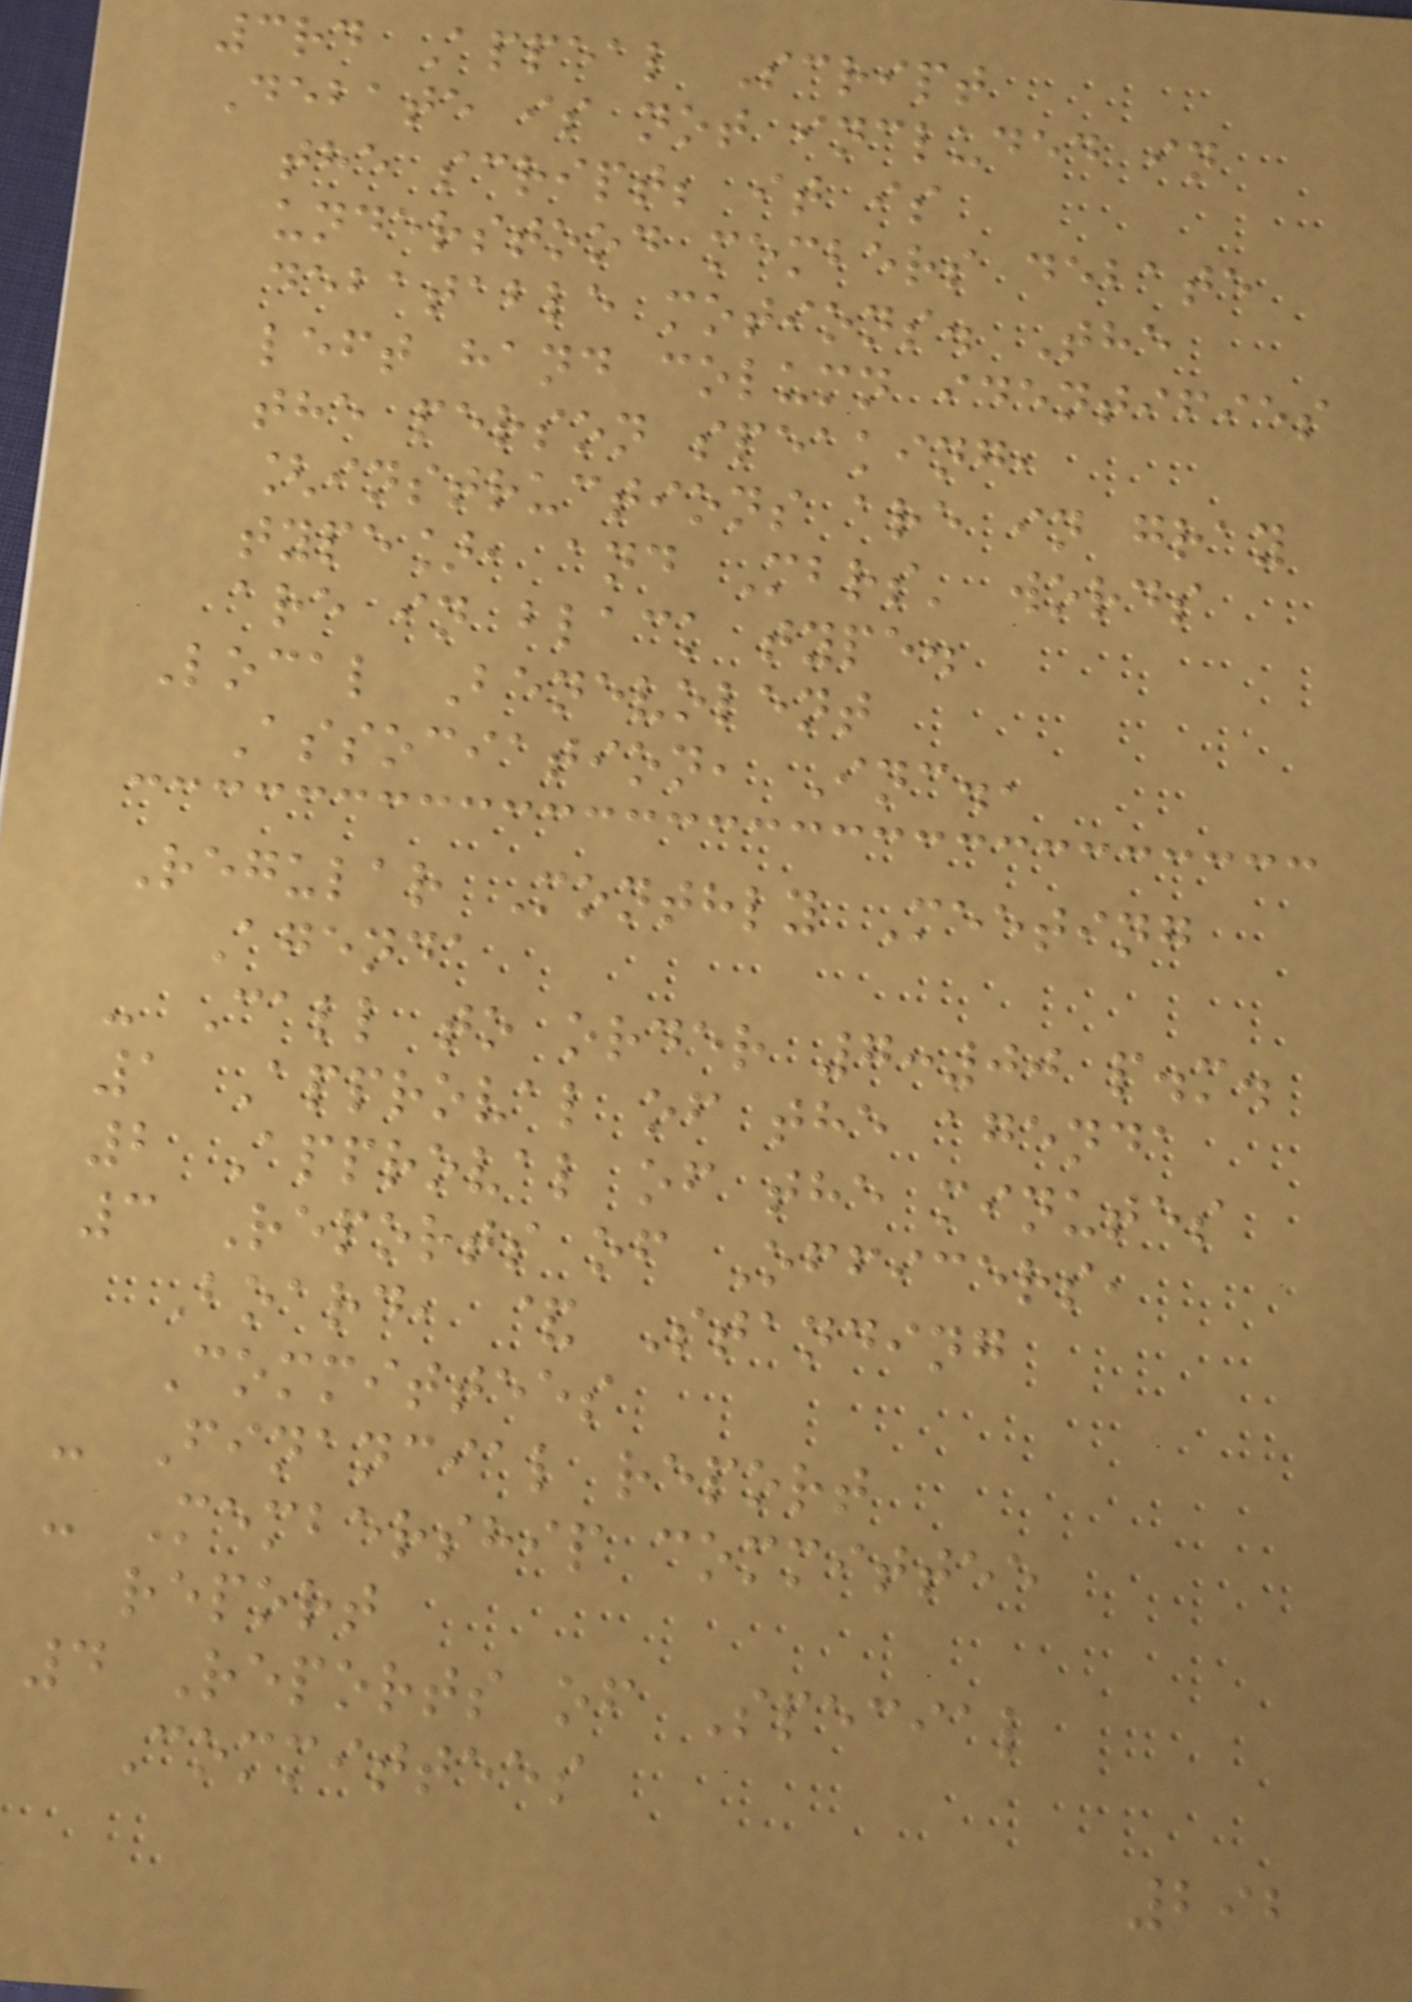3rd Appeal Script
Debate is not included in
the script; it is
understood members debate
debatable motions. The
left hand column identifies
the person speaking,
[instructions are in gray
type], and Mbrs' words
are in black type.
Local Benevolent
Association, Inc.,
Regular Monthly Meeting
Agenda
- Call to order 7:00 p.m.
1 Approval of the agenda
2 Approval of the minutes
3 Reports of Officers,
Board, & Standing
Committees
- Financial report
- Membership committee
report
4 Reports of Special
Committees
292
